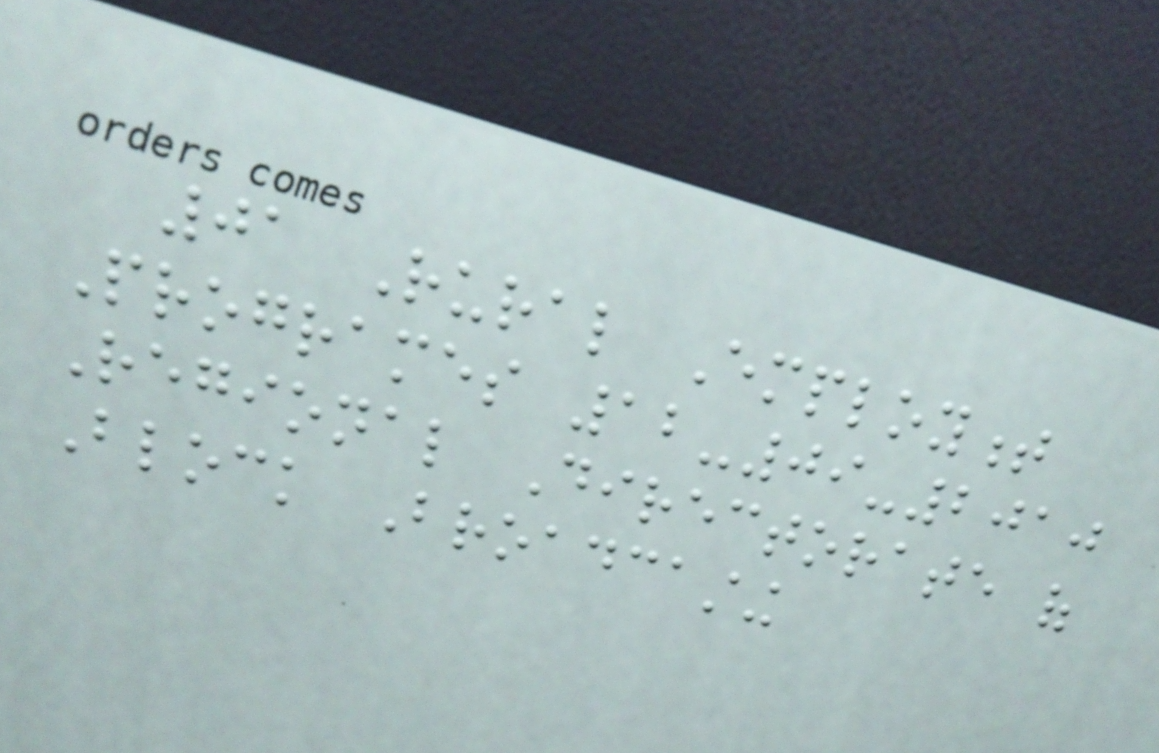01 Rural Employment
Programes 12-09-2010
Regional Directorate of
Block Broadcasting
